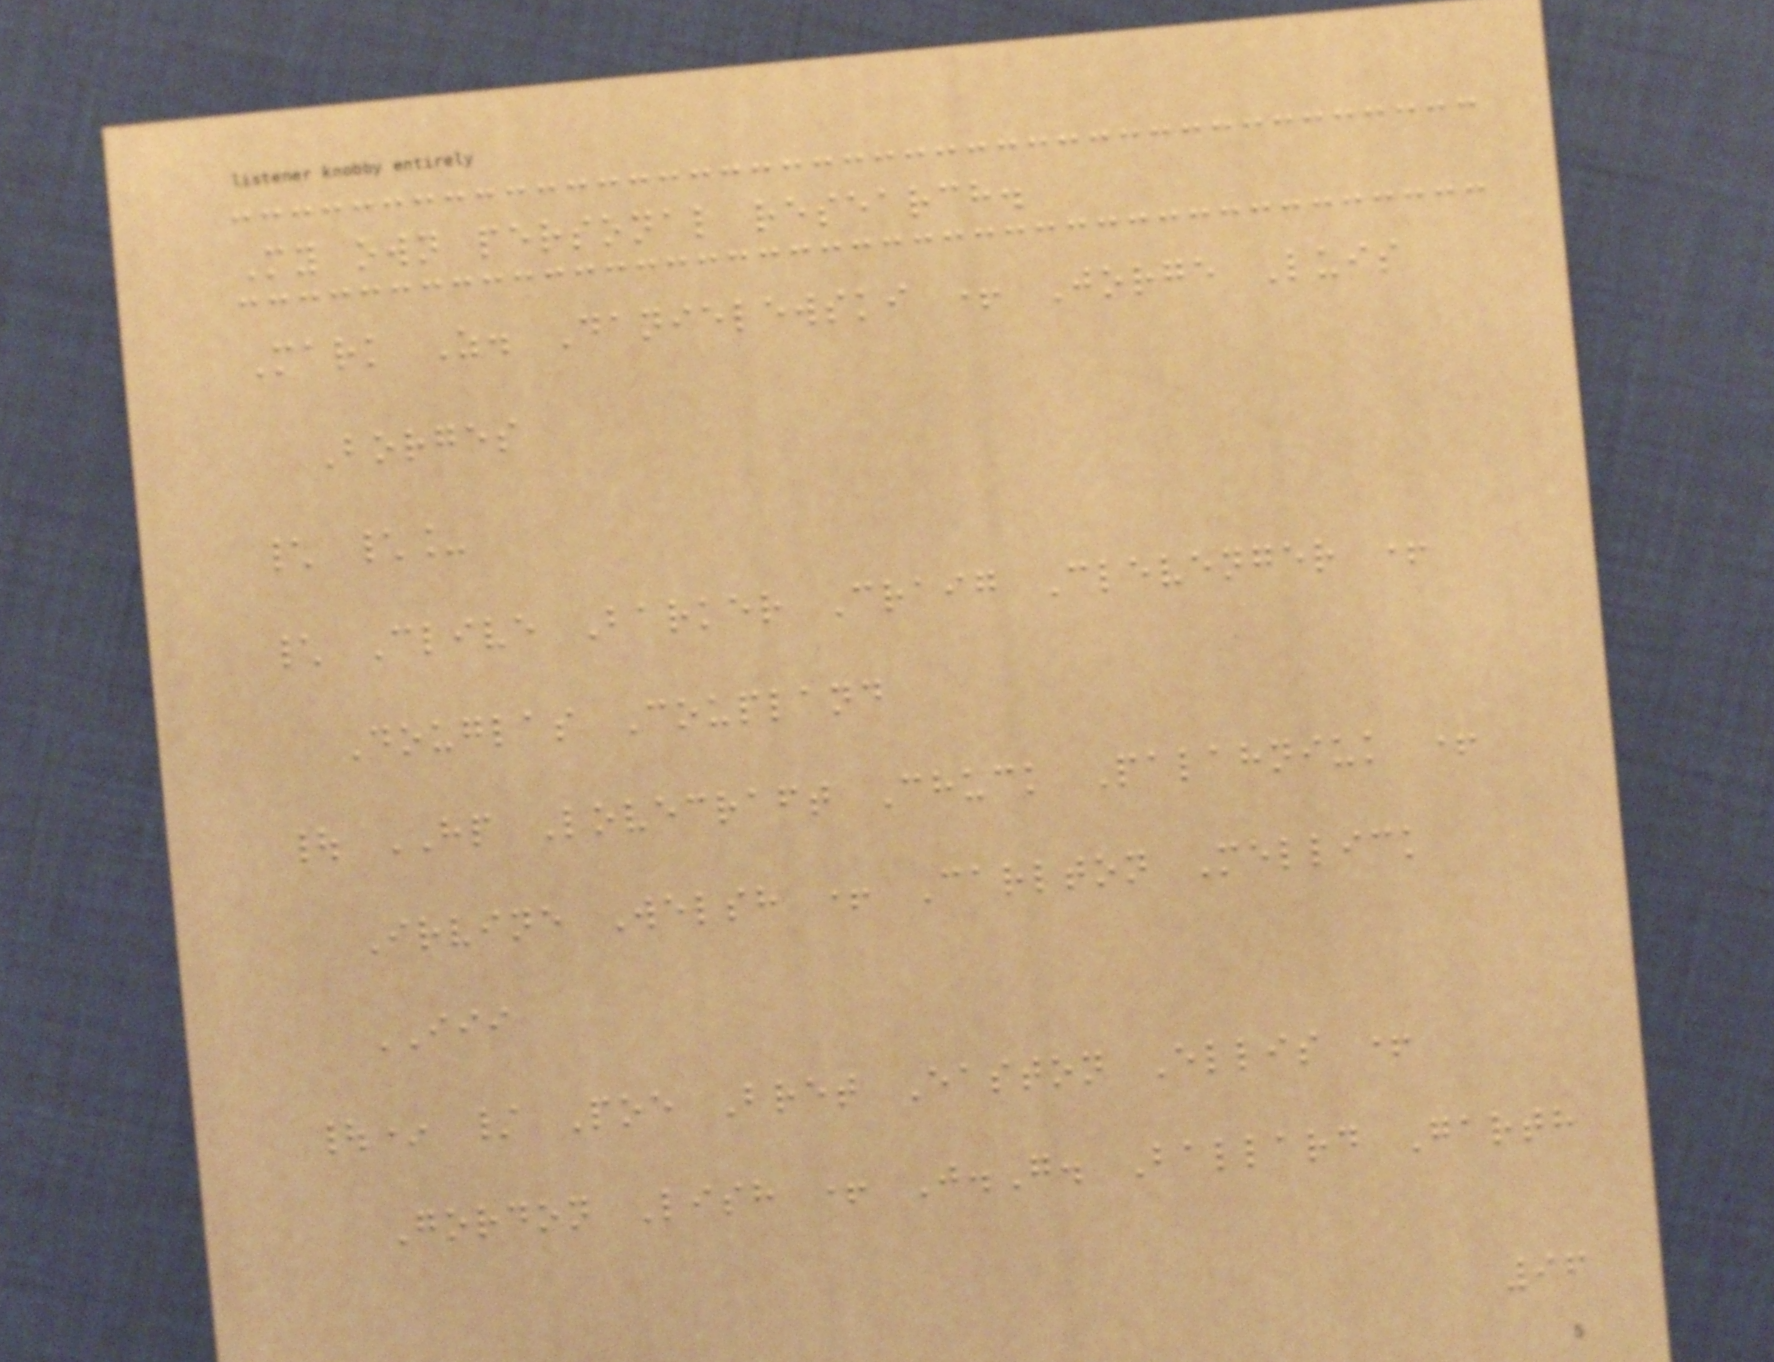My own personal research.
Mark Z. Danielewski + Jorge Luis
Borges
\ \_
\ Clive Barker Craig Clevenger +
Douglas Coupland
| HP Lovecraft Chuck Palahniuk +
Irvine Welsh + Carlton Mellick
III
|* / Poe Bret Easton Ellis +
Gordon Lish + J.G. Ballard Garth
96
